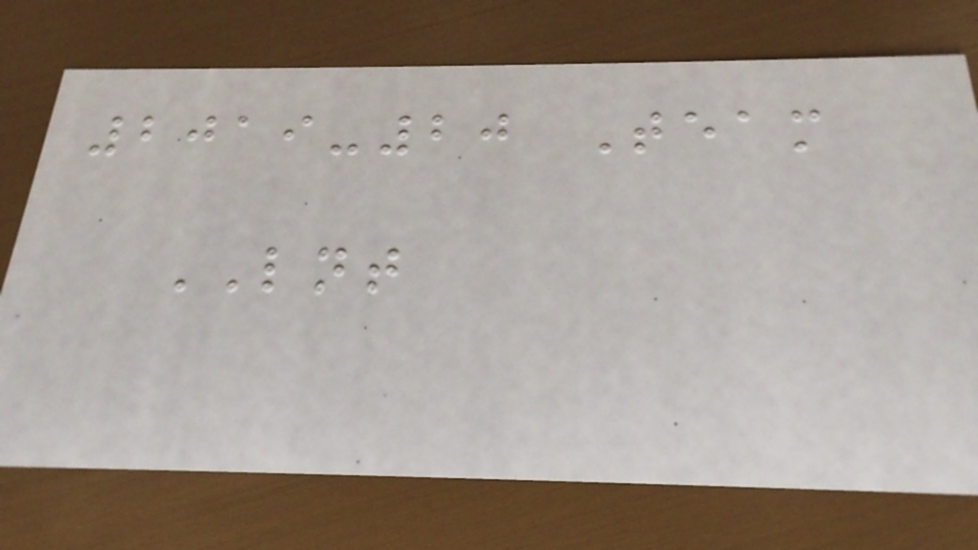2019-20 Team
LNT
